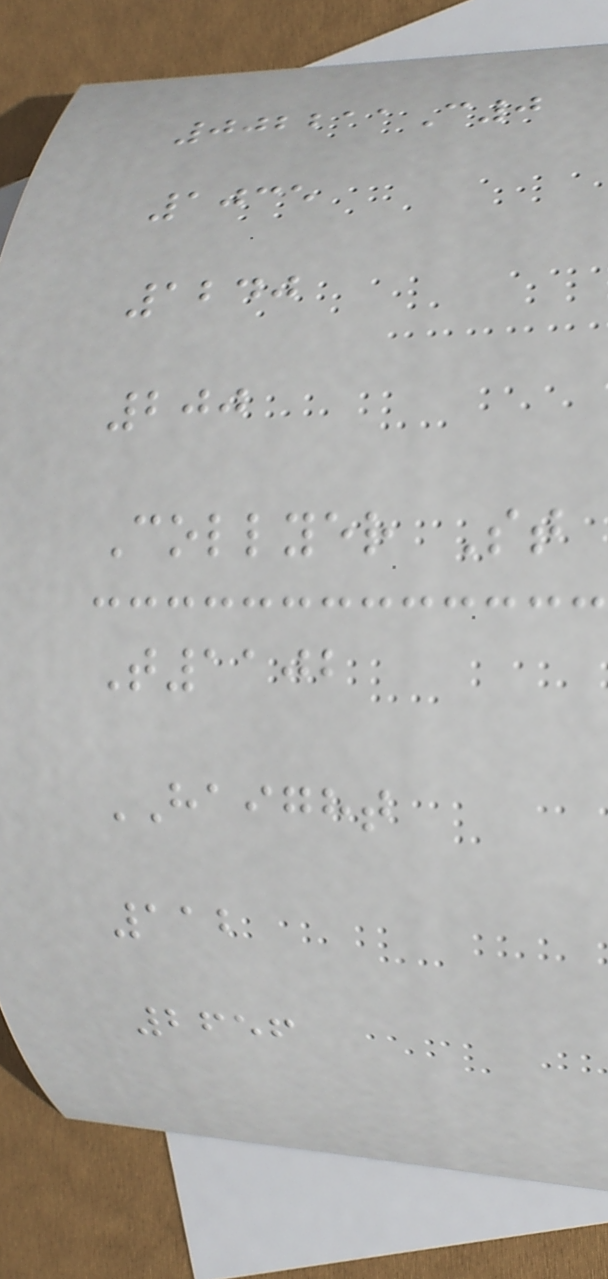002211C0
1035
1240
200
Collyer St
T1102
HAIGHT
112
2656
